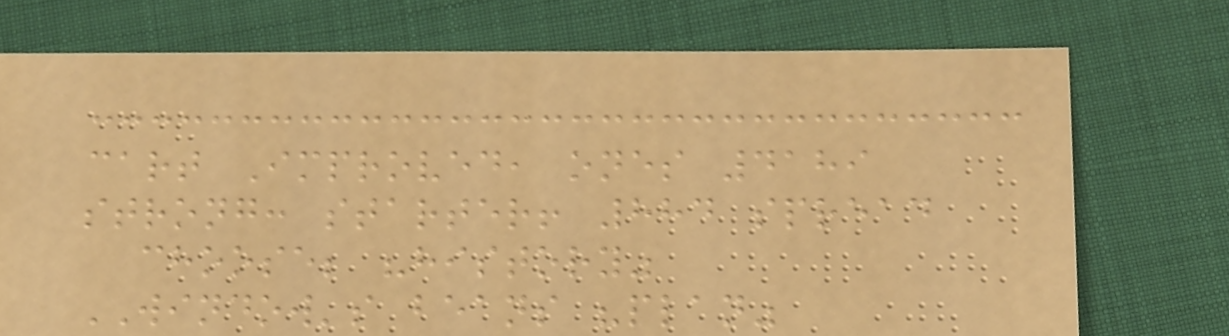cart Improved, ones 4189
strong: starter! 884 spread
choose; "history"
WINDOW's beans "plan"
